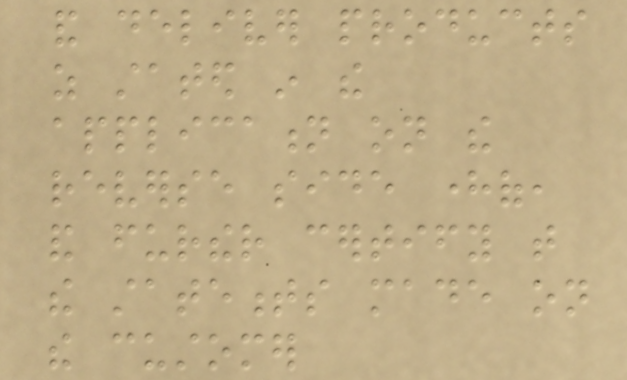and deliver products
as stated in the
application on the
reverse side hereof,
and further certify that
the statements made on
the customer
